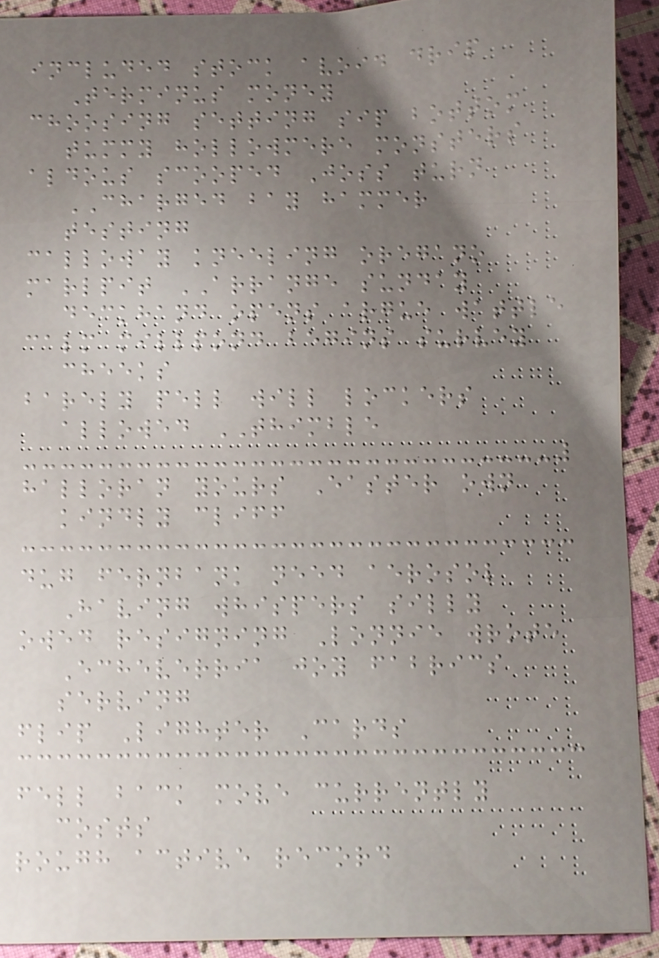included stock avoid drip
Terminus money
choosing setting sip bottom
tummy hollowmere monsters
aldous scooped Joss turn
CHARGED bay hammer
testing
calloway kneeling oregano
marlpit ARRANGE sunday
deckhand opens argue wattle
calm millpond begins survey
cheeks
barely pell will lockers
allowed THIMBLE
halloran yours Easter own
kindly cliff
dug fernbank need aerosol
Having whispers silly
owed resigning Lonnie wrote
Echeverria joy fabrics
serving
flip Lighter Cards
fell back move currently
costs
rough active record
